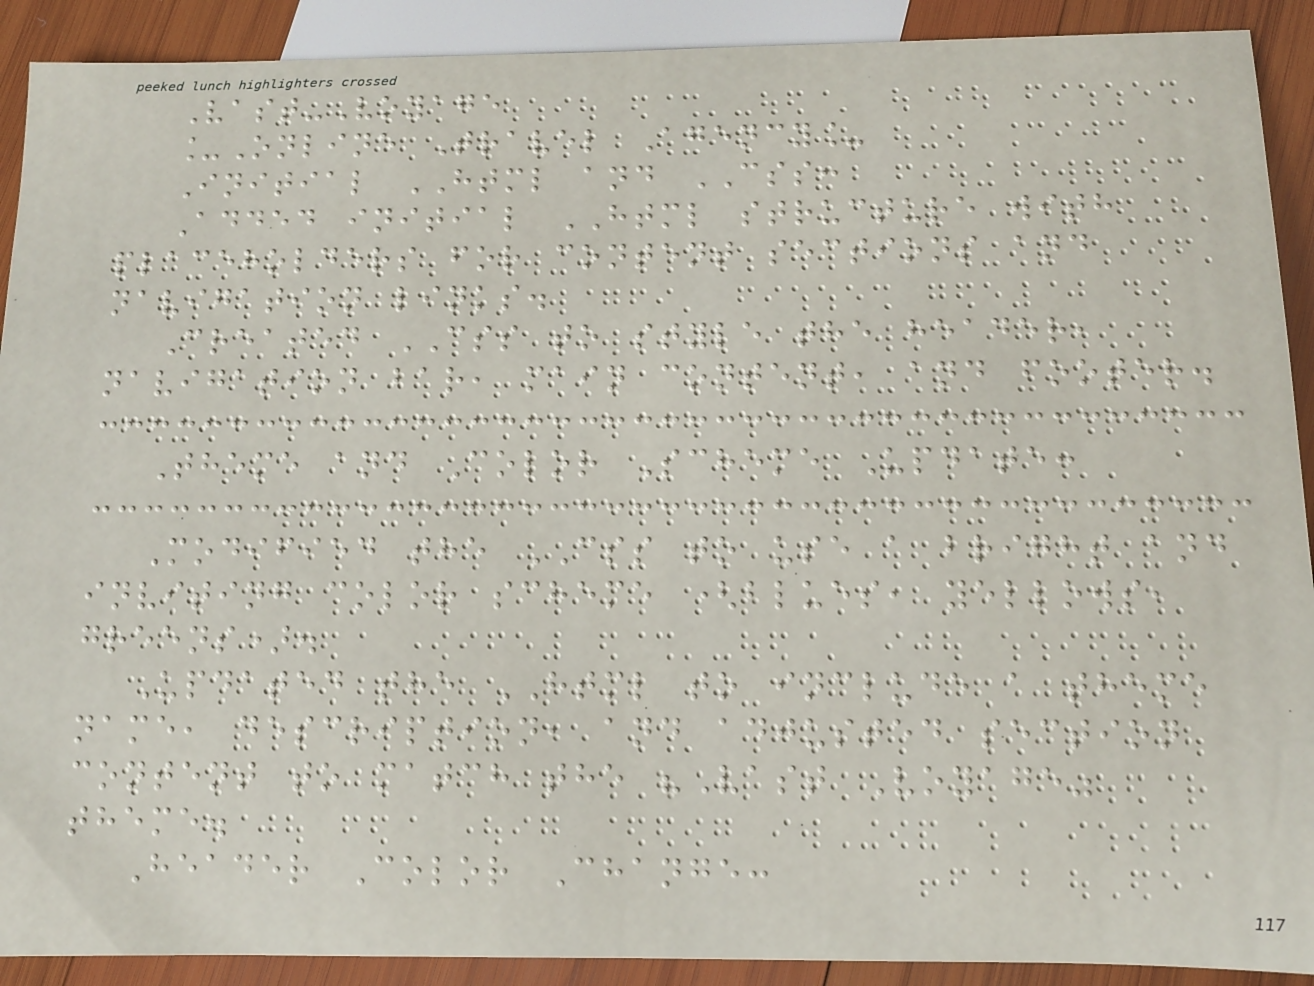Vast-Voyage
_Online Travel Agency_
Initial HTML and CSS:
Added initial HTML structure with
placeholders for content sections and
navigation links.
Created CSS to style the header,
navigation bar, main content, and footer.
Theme and Color Scheme Update:
Modified the CSS to use a bright and
inviting color scheme (blues, yellows,
greens).
Updated the HTML to include a theme
name, description, and adjusted section
content to match the "Vast Voyage"
theme.
Header Color Change:
